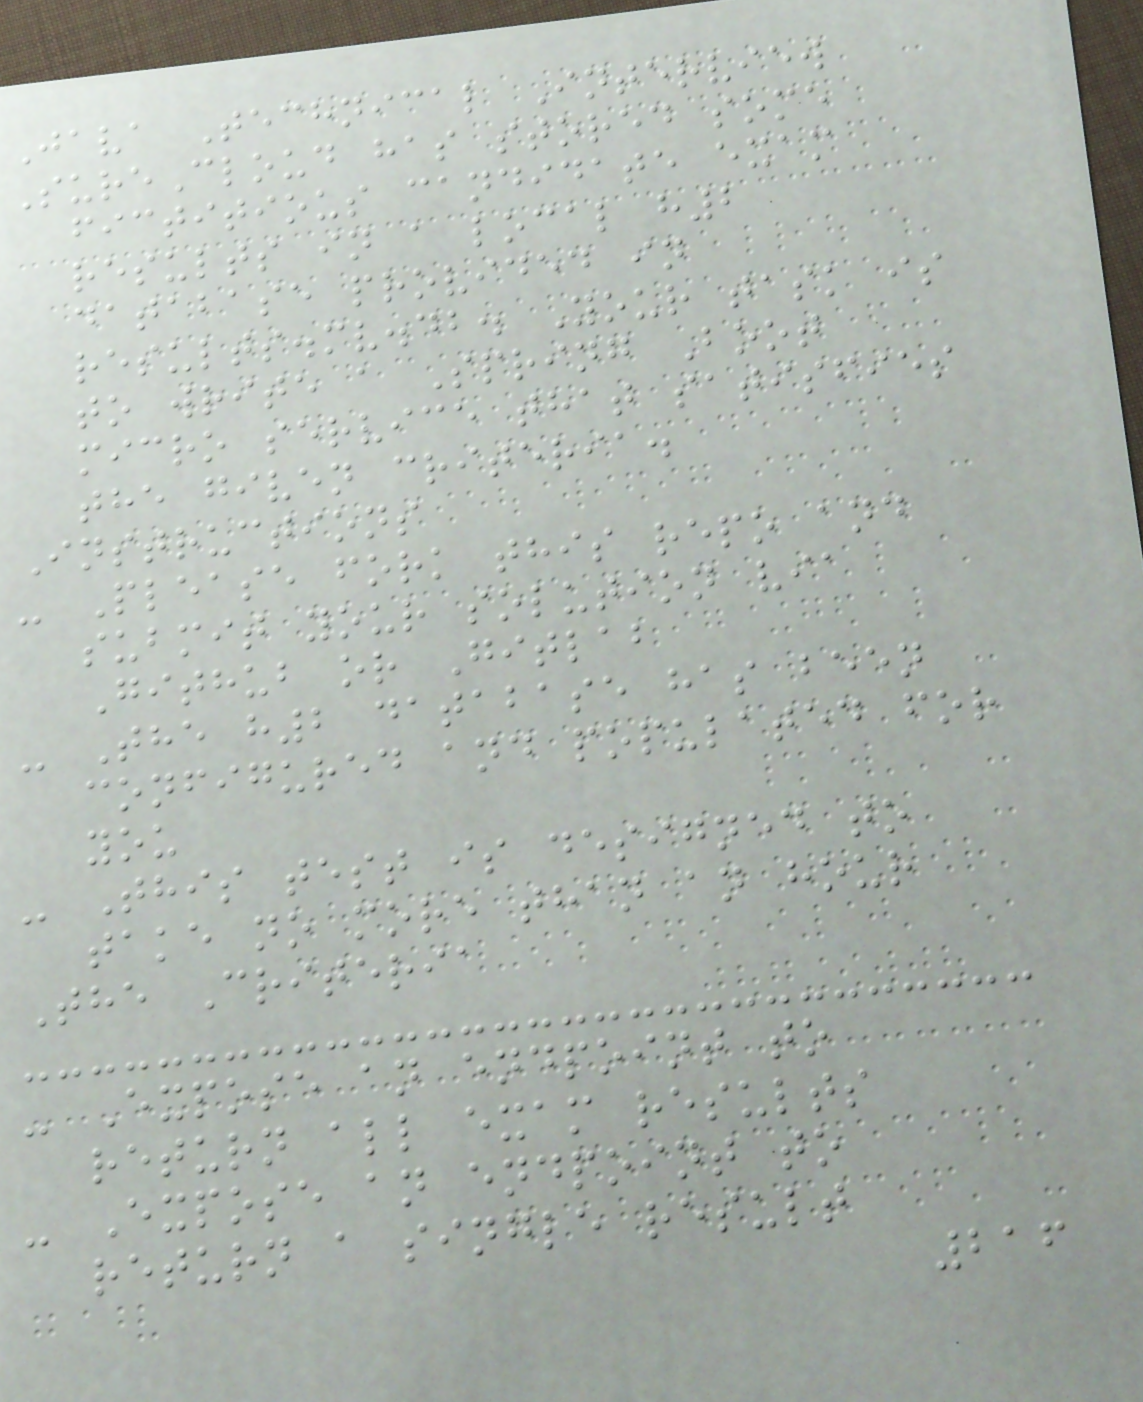Java Technical Interview
SureCloud has stored some
fictitious candidate exam
results in a local h2
database provided in
results.mv.db. Your task is
to write a Spring Boot
micro service that satisfies
the given criteria.
Instructions
- Please fork this repo and
submit your solution via
Github or Gitlab
- The h2 database has been
configured and populated for
you
- This test is designed to
take no more than an hour
The Criteria
- Expose an endpoint to
return all exam results
- Expose an endpoint to
return a single result
216
